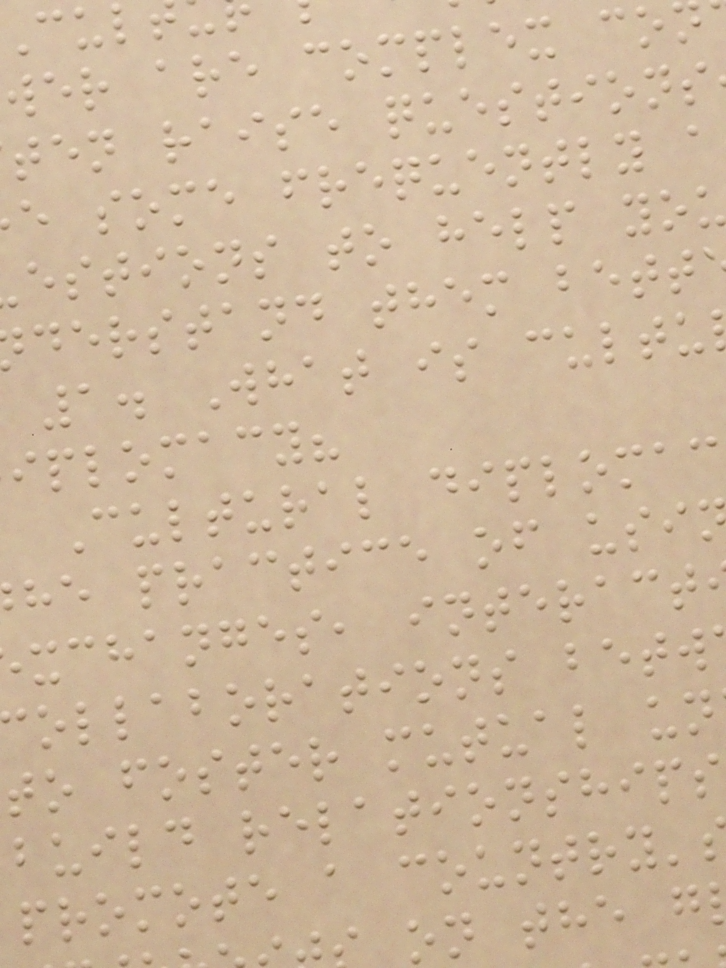wer are complex co
ten raise questions
e some frequently a
estions to help yo
derstand them bett
1. What is cultu
iplomacy?
Cultural diplomac
he practice of usi
xchanges, interact
ollaborations betw
to foster mutual un
build relationships
promote a country'
on the g
